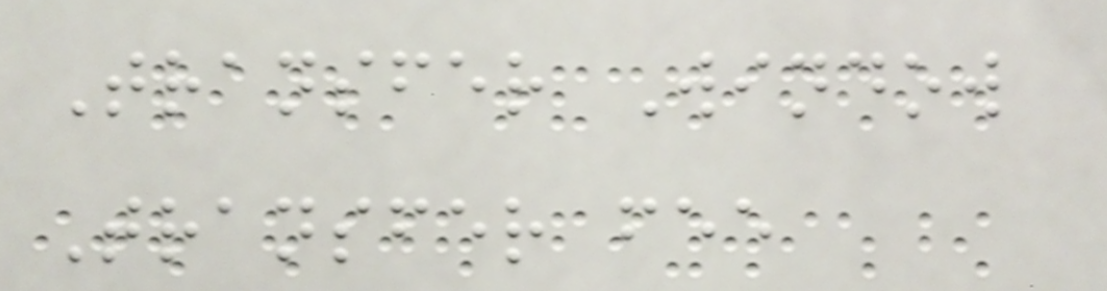Transfer Window
Transfer fee
